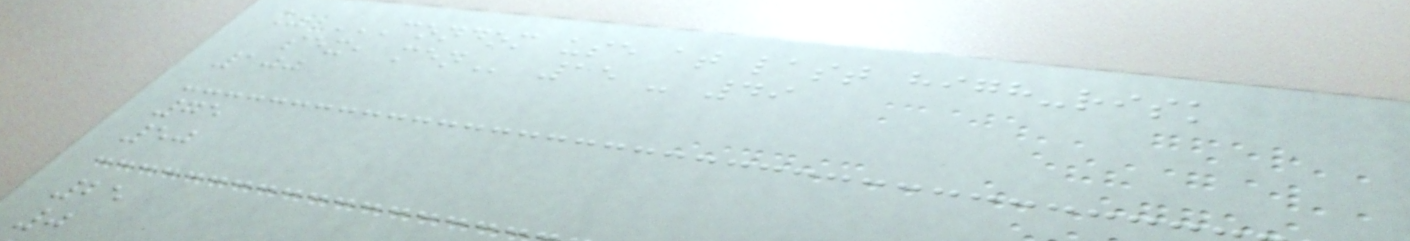% CONDOM USE AT LAST HIGH-RISK
SEX, MEN 15 - 49
100
75
50
25
0
